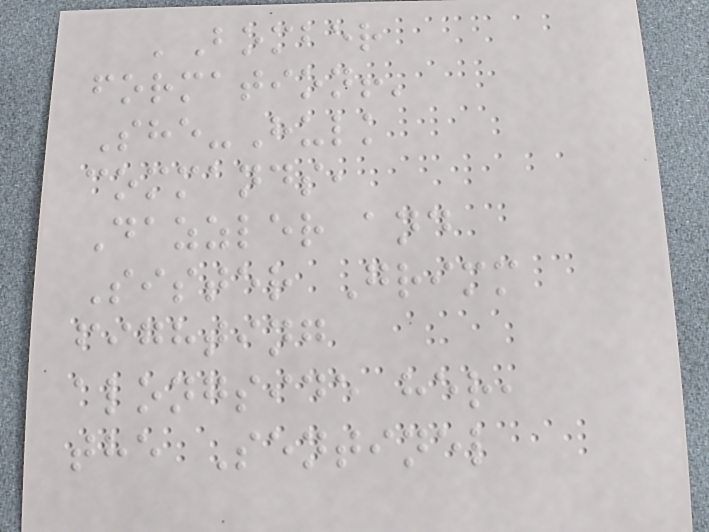'Bomber
formation!'
She-Hulk
commands,
Dazzler and
Sister Grimm
fighting
alongside her,
the Sentinel
